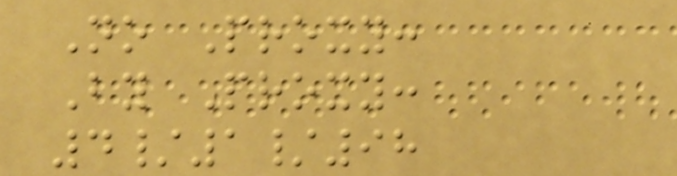No Proxy:
By Proxy:
4/1/98
